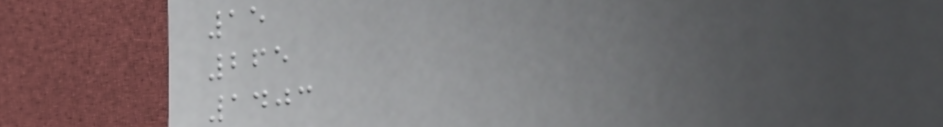15
265
1403
